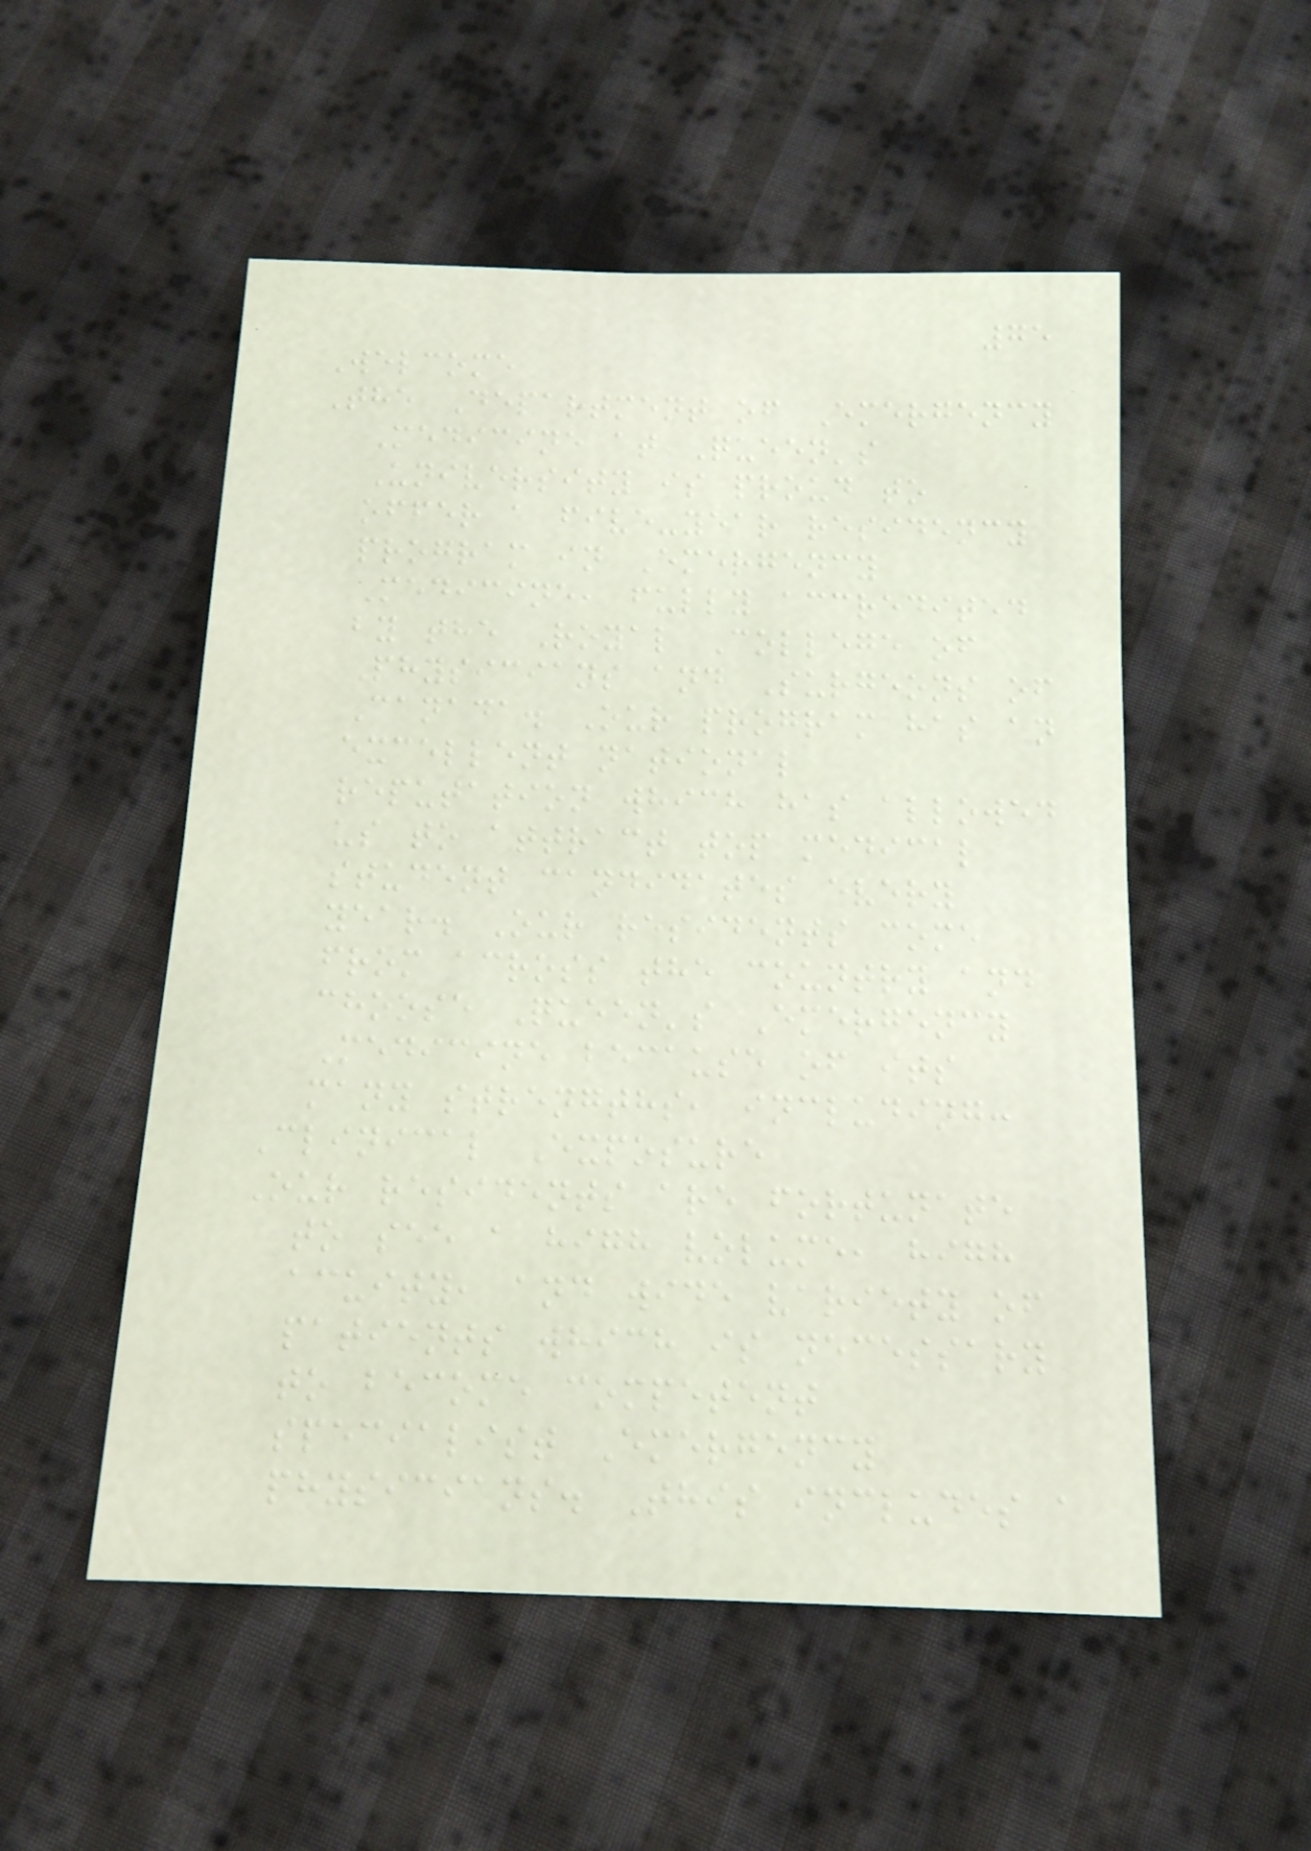75
Welcome
The Department of Emergency
Medicine at Queen's
University is proud to
offer a five-year residency
program in Emergency
Medicine, fully accredited
by the Royal College of
Physicians and Surgeons of
Canada. Our program has an
excellent national
reputation which has allowed
us to attract top medical
student candidates every
year. Our residents come
from across the country and
choose Queen's Emergency
Medicine because of its
many strengths, including:
Clinical Exposure
Our residents are fortunate
to see a high volume, high
acuity, and wide variety of
patients which is necessary
to become competent
specialist Emergency
physicians. This includes a
